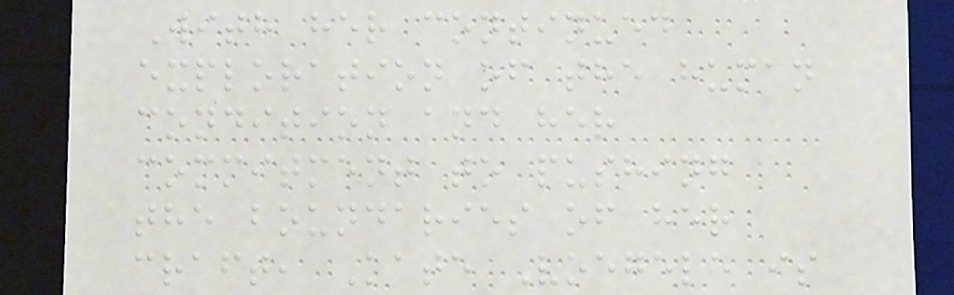With her continued
exploration of the human
condition and her
commitment to pushing
the boundaries of her
craft, Kate Voegele is
